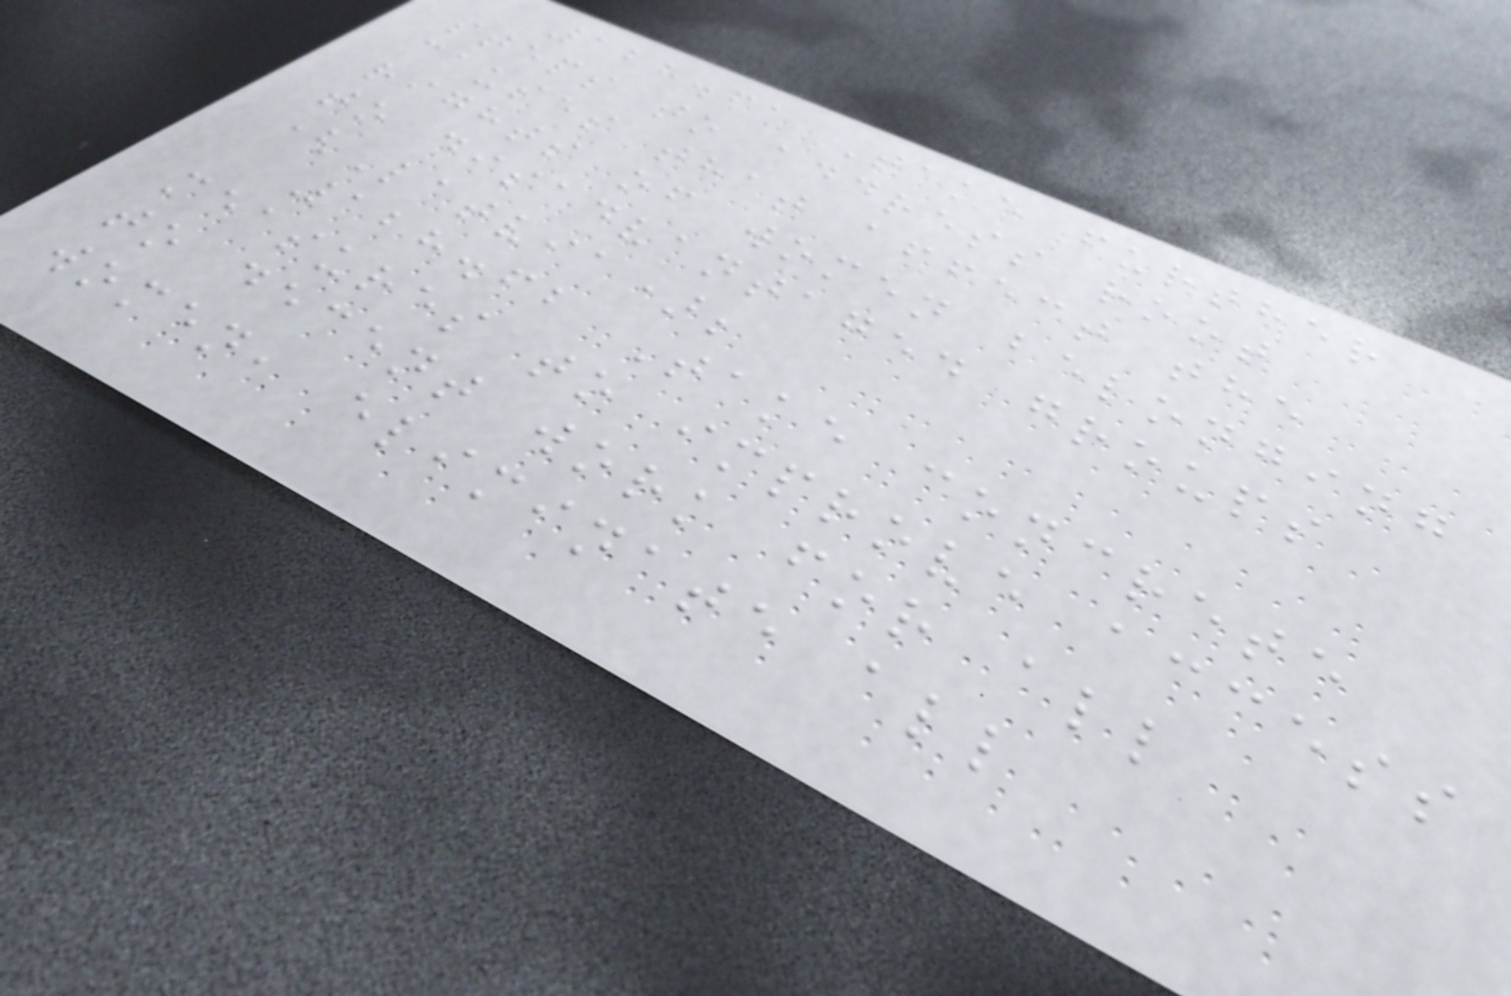128.61 Take further
steps to address root
causes that affect the
rights of women belonging
to disadvantaged groups
(Latvia);
128.62 Take concrete
measures to improve access
to decent work for all
women, eliminate all
